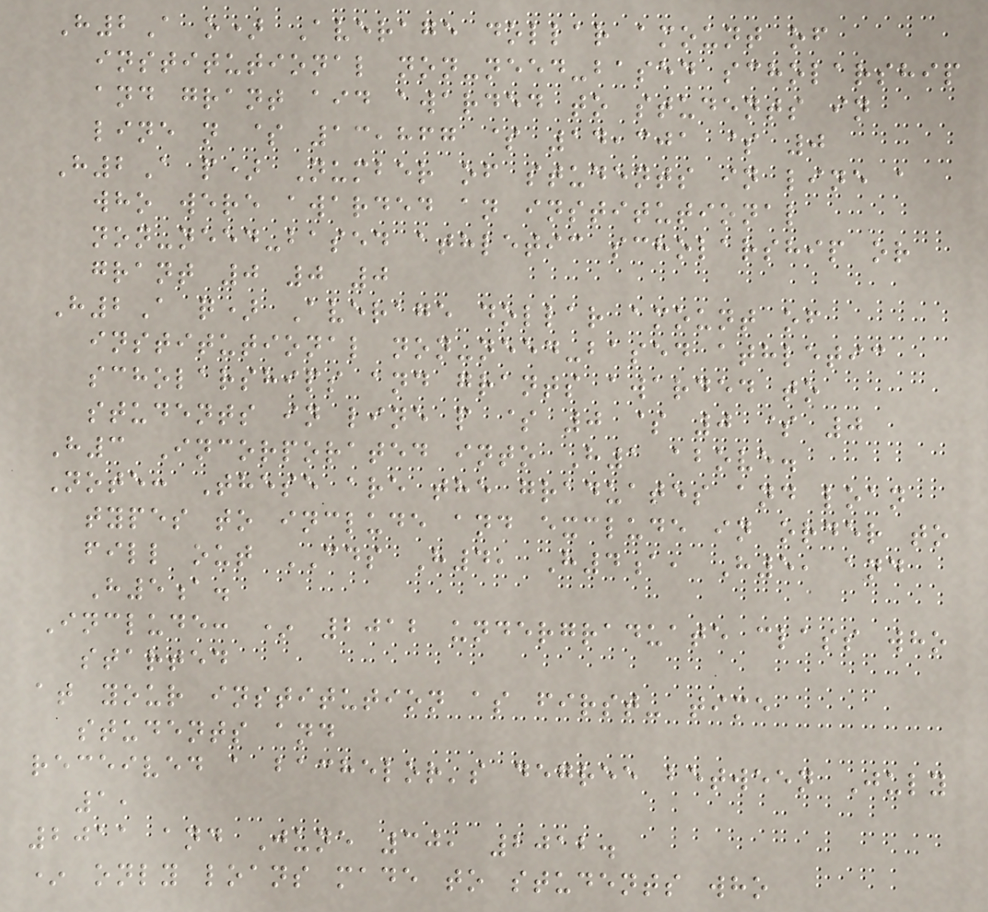H2A o) Average dollar amount of
institutional non-need-based scholarship
and grant aid awarded to students in
line n $ 13,867 $ 14,301 $ 0
H2A p) Number of students in line a
who were awarded an institutional
non-need-based athletic scholarship or
grant 0 0 0
H2A q) Average dollar amount of
institutional non-need-based athletic
scholarships and grants awarded to
students in line p $ 0 $ 0 $ 0
H3 Incorporated into H1 above.
Note: These are the graduates and loan
types to include and exclude in order to
fill out CDS H4, H4a, H5, and
H5a.
Include: * 2012 undergraduate class who
started
at your institution as first- time
students and
received a bachelor's degree between July
1,
2011 and June 30, 2012.
* only loans made to students who
